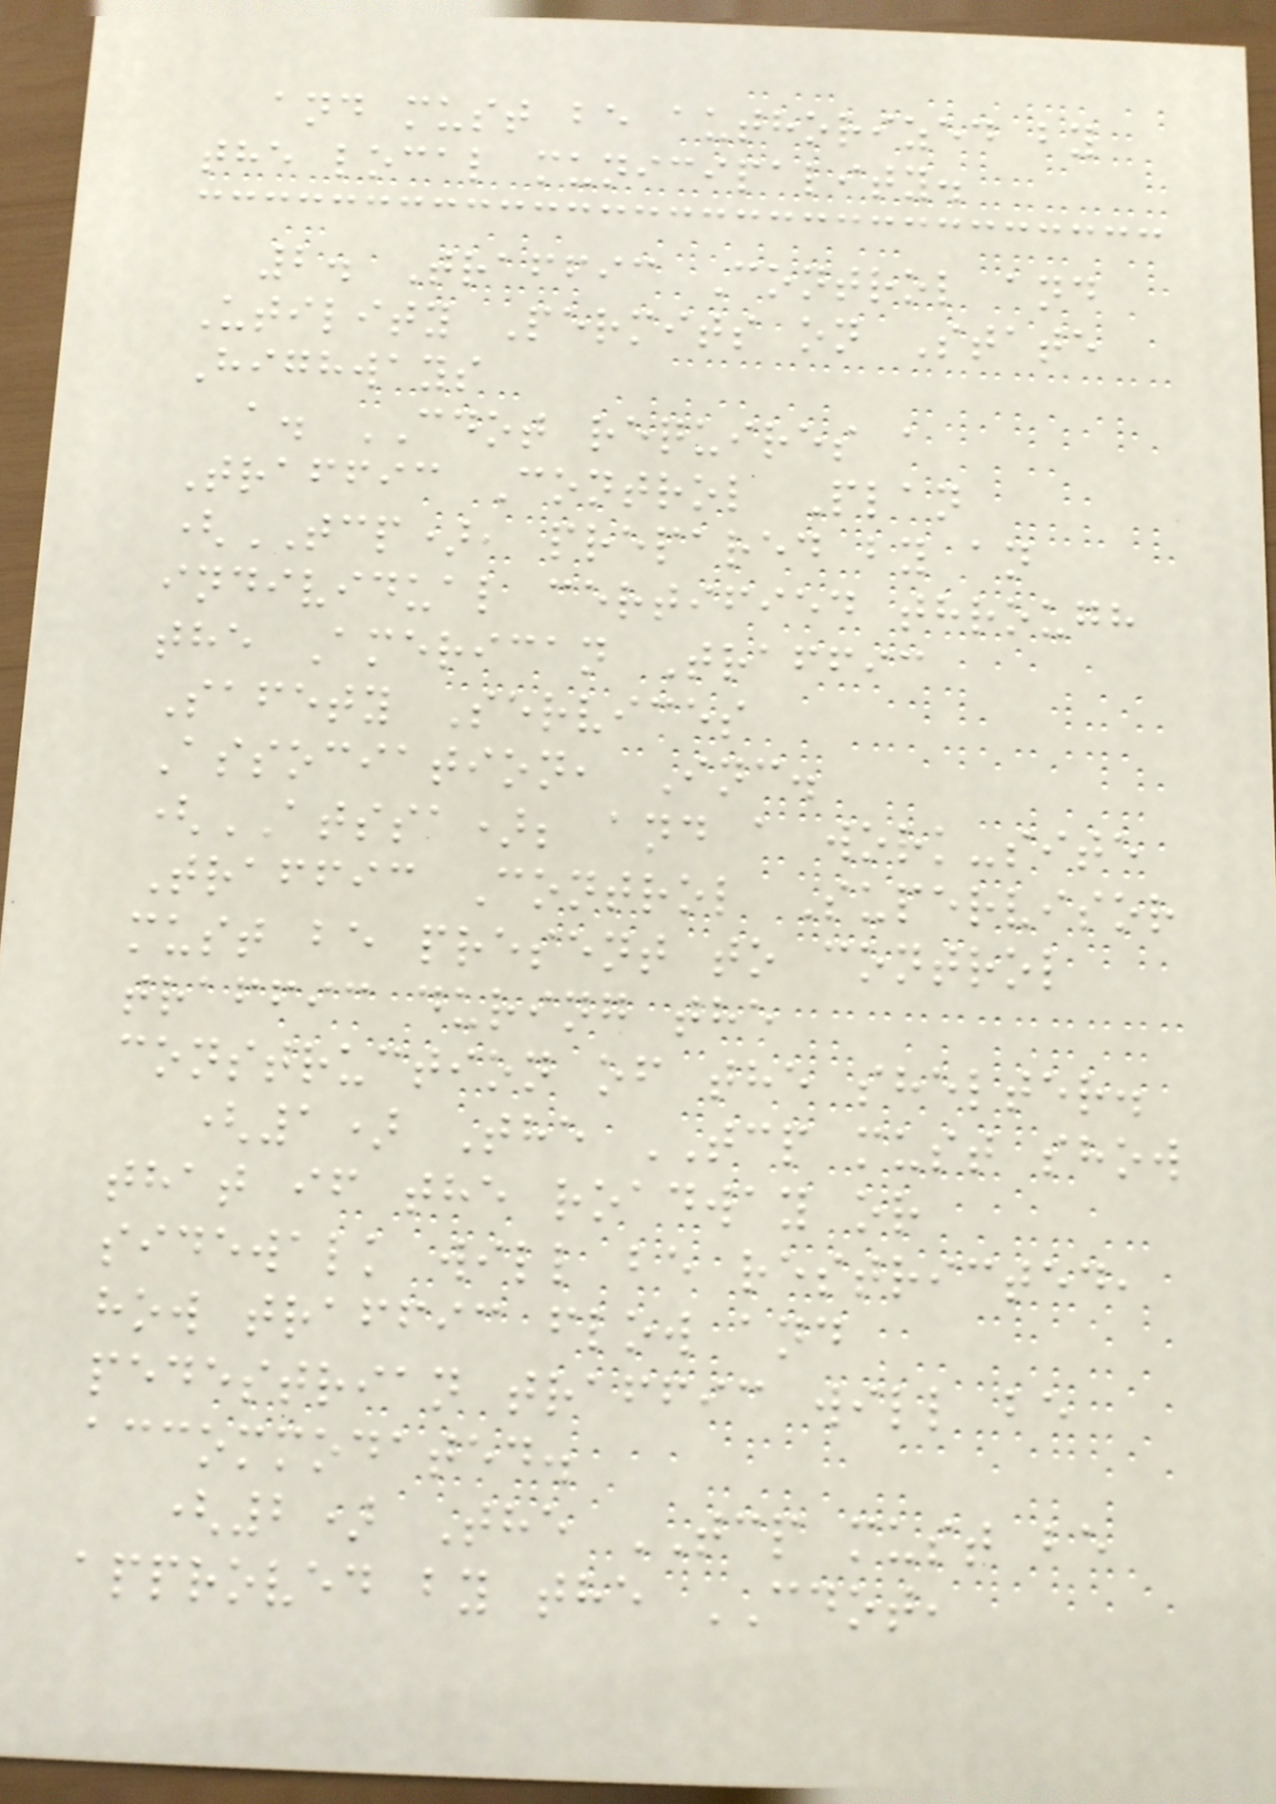and must be authorized by
the local municipality.
2. Traffic Control and
Utility Permits on State
Highways
a. CDOT requires a
Traffic Control Plan
(TCP), prepared by an
individual certified through
the American Traffic
Safety Services
Association, Inc.
(ATSSA); and a work-site
Traffic Control Supervisor
must be present to control
traffic during the
construction of the shelter.
(1) The TCP must show
that if the roadway or
sidewalk will be restricted,
how traffic flow and
pedestrian traffic will be
accommodated.
(2) The TCP must be
approved by the CDOT,
